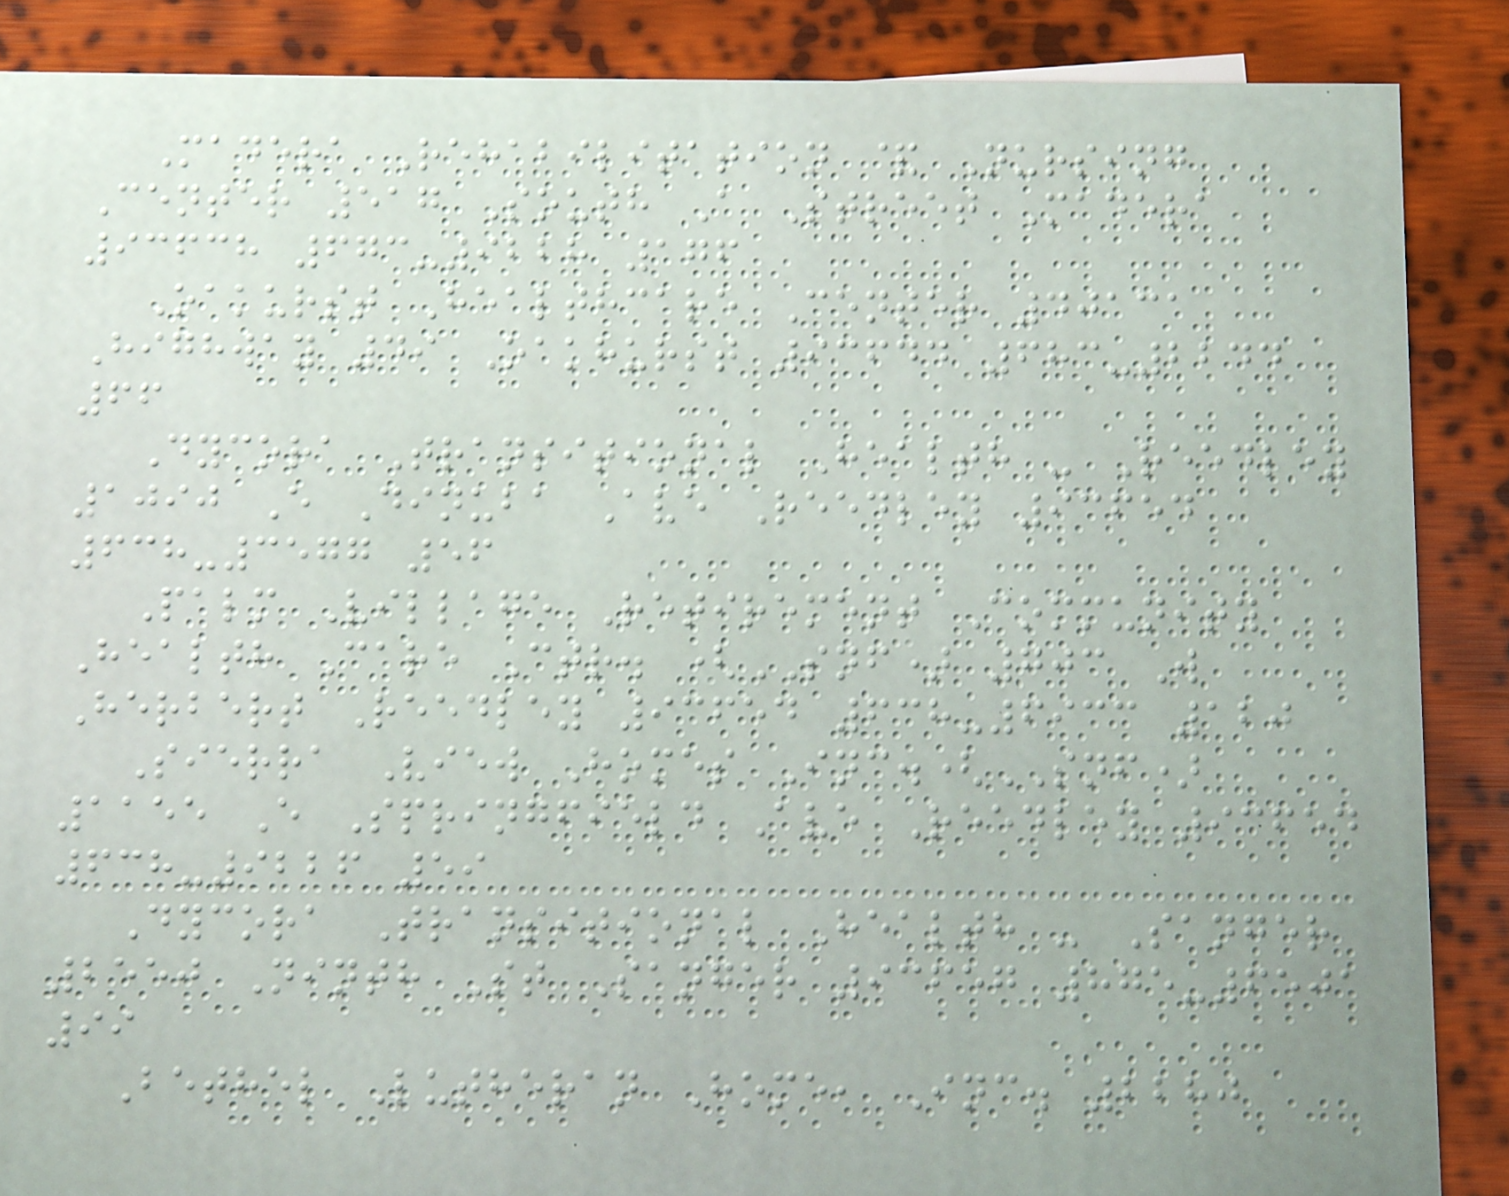Madera Rehabilitation & Nursing
Center 517 South A Street Madera
93638 673-9228 176
Oakurst Healthcare Center 40131
Highway 49 Oakhurst 93644 683-2244
66
Dycora Transitional Health - Reedley
1090 E Dinuba Ave Reedley 93654
638-3577 56
Palm Village Retirement Community
Health Care Ctr. (SNF) 703 W
Herbert Reedley 93654 638-6933 120
Sierra View Homes Inc.(SNF)
1155 E Springfield Ave Reedley 93654
638-9226 59
Dycora Transitional Health - Sanger
2550 Ninth St Sanger 93657 875-6501
99
Bethel Lutheran Home, Inc. 2280
